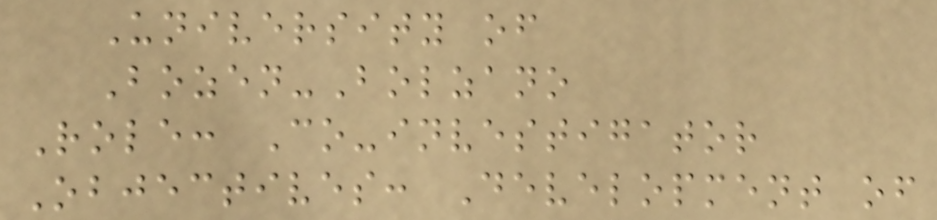University of
Bozen-Bolzano
Role: Co-investigator
Objectives: Development of
